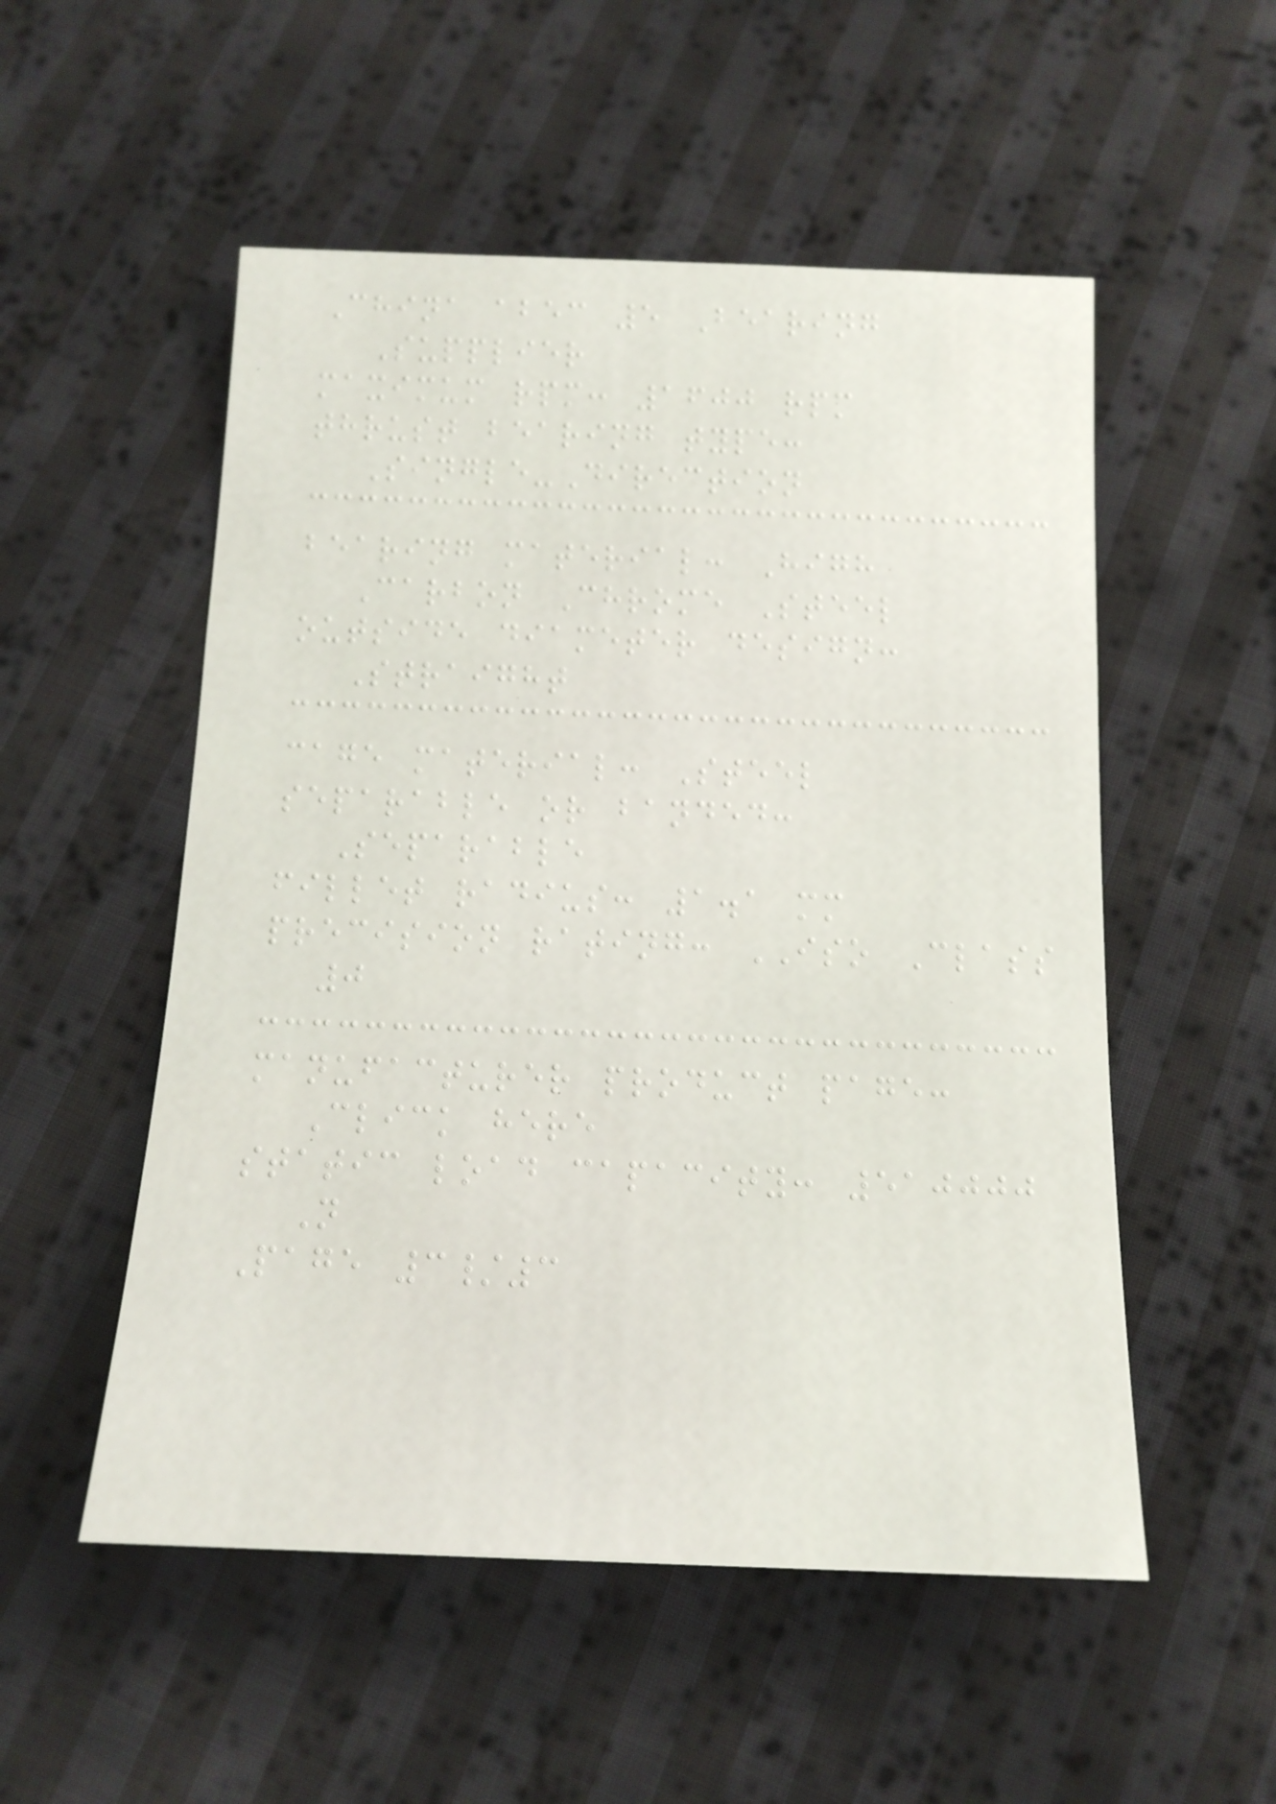China abec 5 Bearing
Supplier
maximum rpm: 1600 rpm
thrust bearing type:
Single-Direction
bearing material: High
Carbon Chrome Steel
outside diameter design:
Straight
cage material: Steel
separable or banded:
Separable
fillet radius: 1.1 mm
precision rating: ISO Class
0
manufacturer product page:
Click here
static load capacity: 510000
N
Page 3/3
